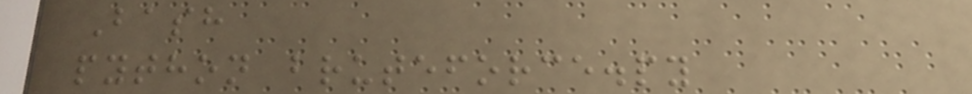Bash
python bruteforce.py
